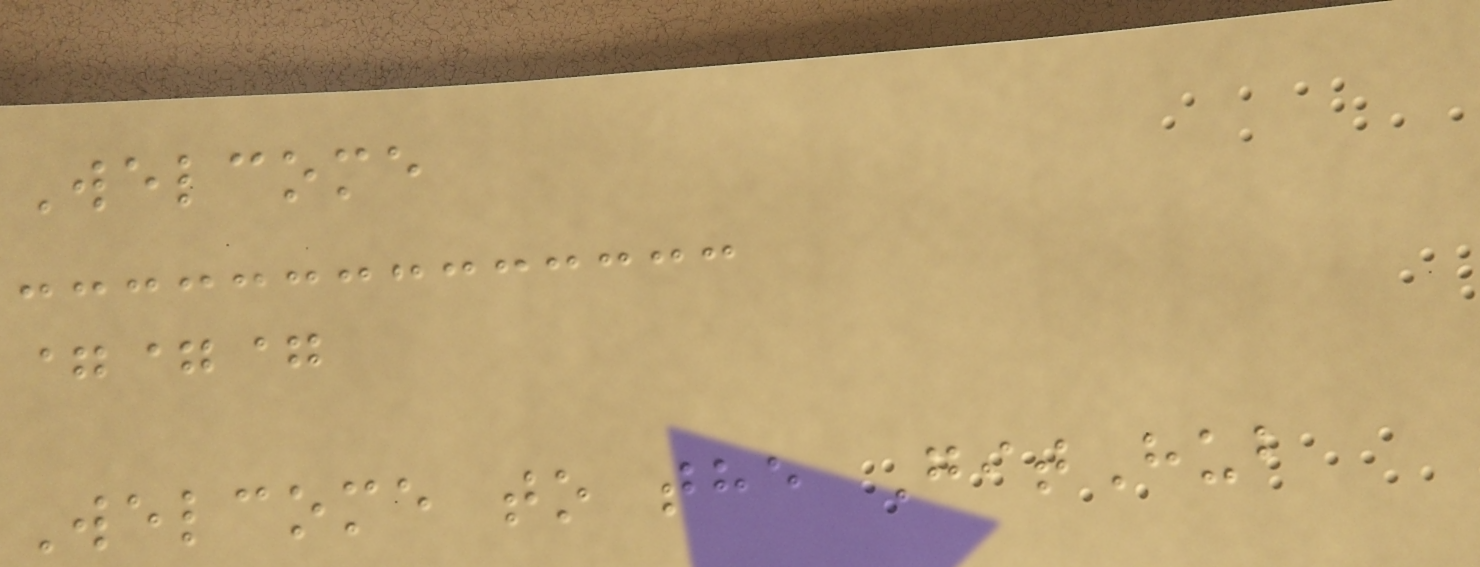Welcome
===
Welcome to the GitHub
